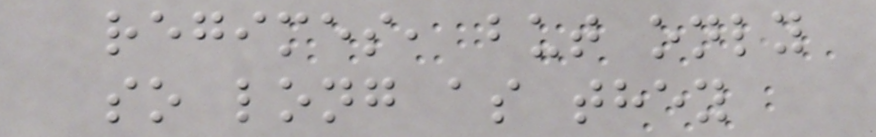regimes, but only
so long as they
